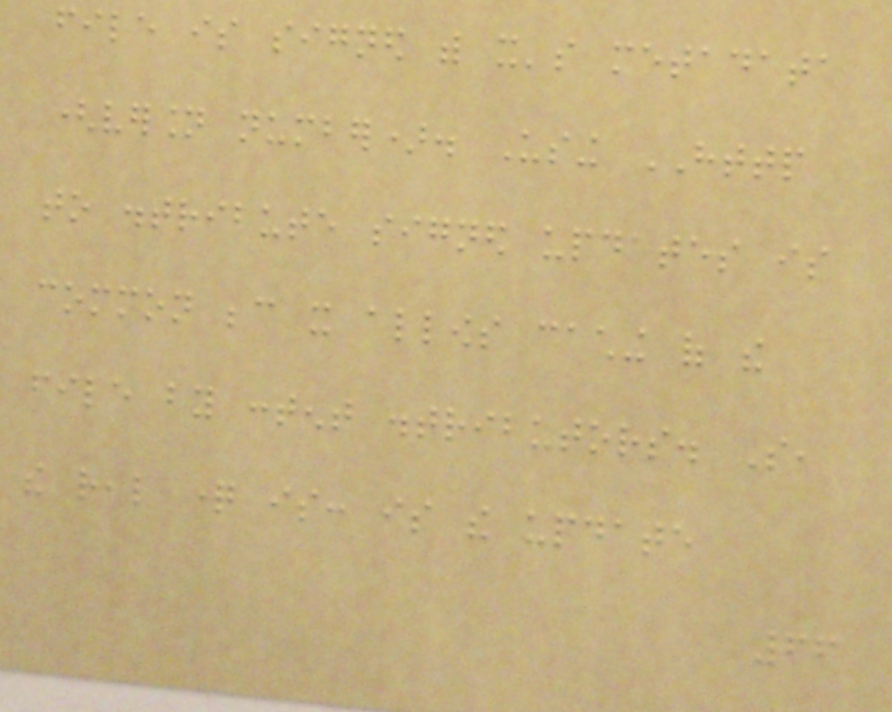file is signed with it's metadata
(version number). Using HTTP
to distribute signed updates is
common because it allows caching of the
file by content distributors. So,
the real question is: is the update
66
